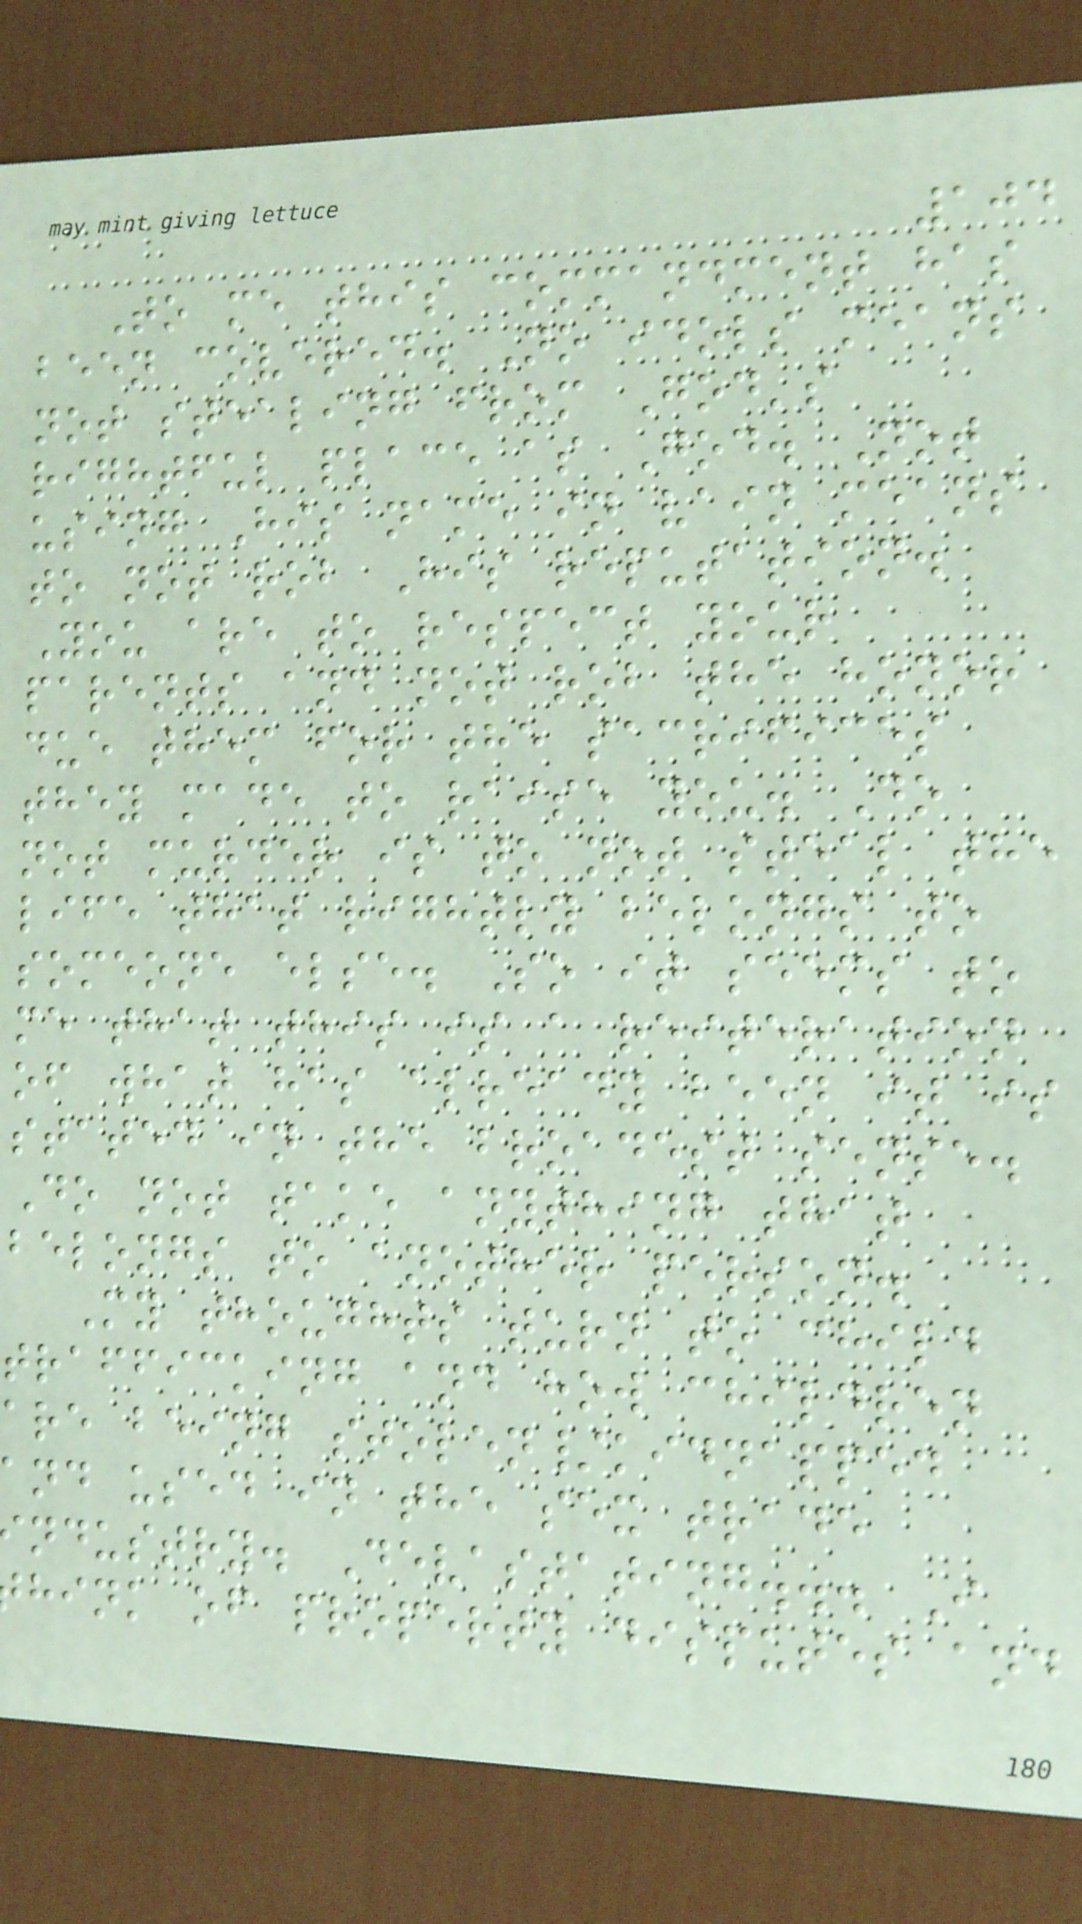104
To me this commandment has
been covered. No idols means
not stealing from God's
rightful place as God. Not
using His name in vain means
to not rob His reputation.
You are to respect your
parents and not rob the honor
due them for the sacrifices
they made to raise you. Do
not murder is to not steal the
life that rightly belongs to
someone else. So it seems to
me that this is a reiteration
of what has already been it is
stated in the broadest sense.
Do not take anything that
belongs to another person.
My thoughts turn to child
trafficking and how children
are being stolen/kidnapped
nd used in the sex trade
ndustry. Devastating... I
hink of property disputes and
